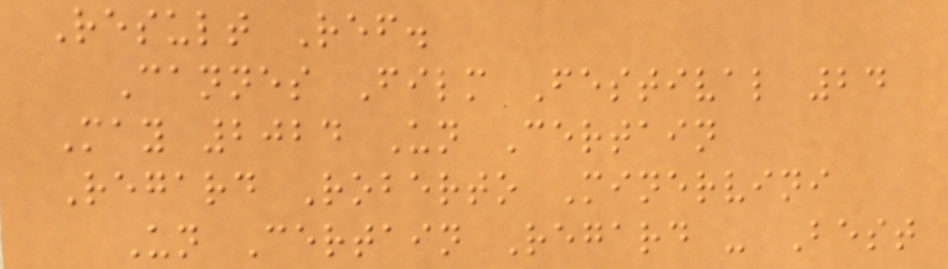Result Ref.
Cannes Film Festival 24
May 2024 Un Certain
Regard Roberto Minervini
Un Certain Regard - Best
